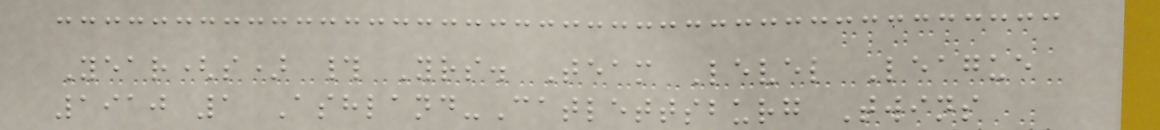Year(s) # Yrs. Team Level League
1910 1 Ashland-Catlettsburg Twins
